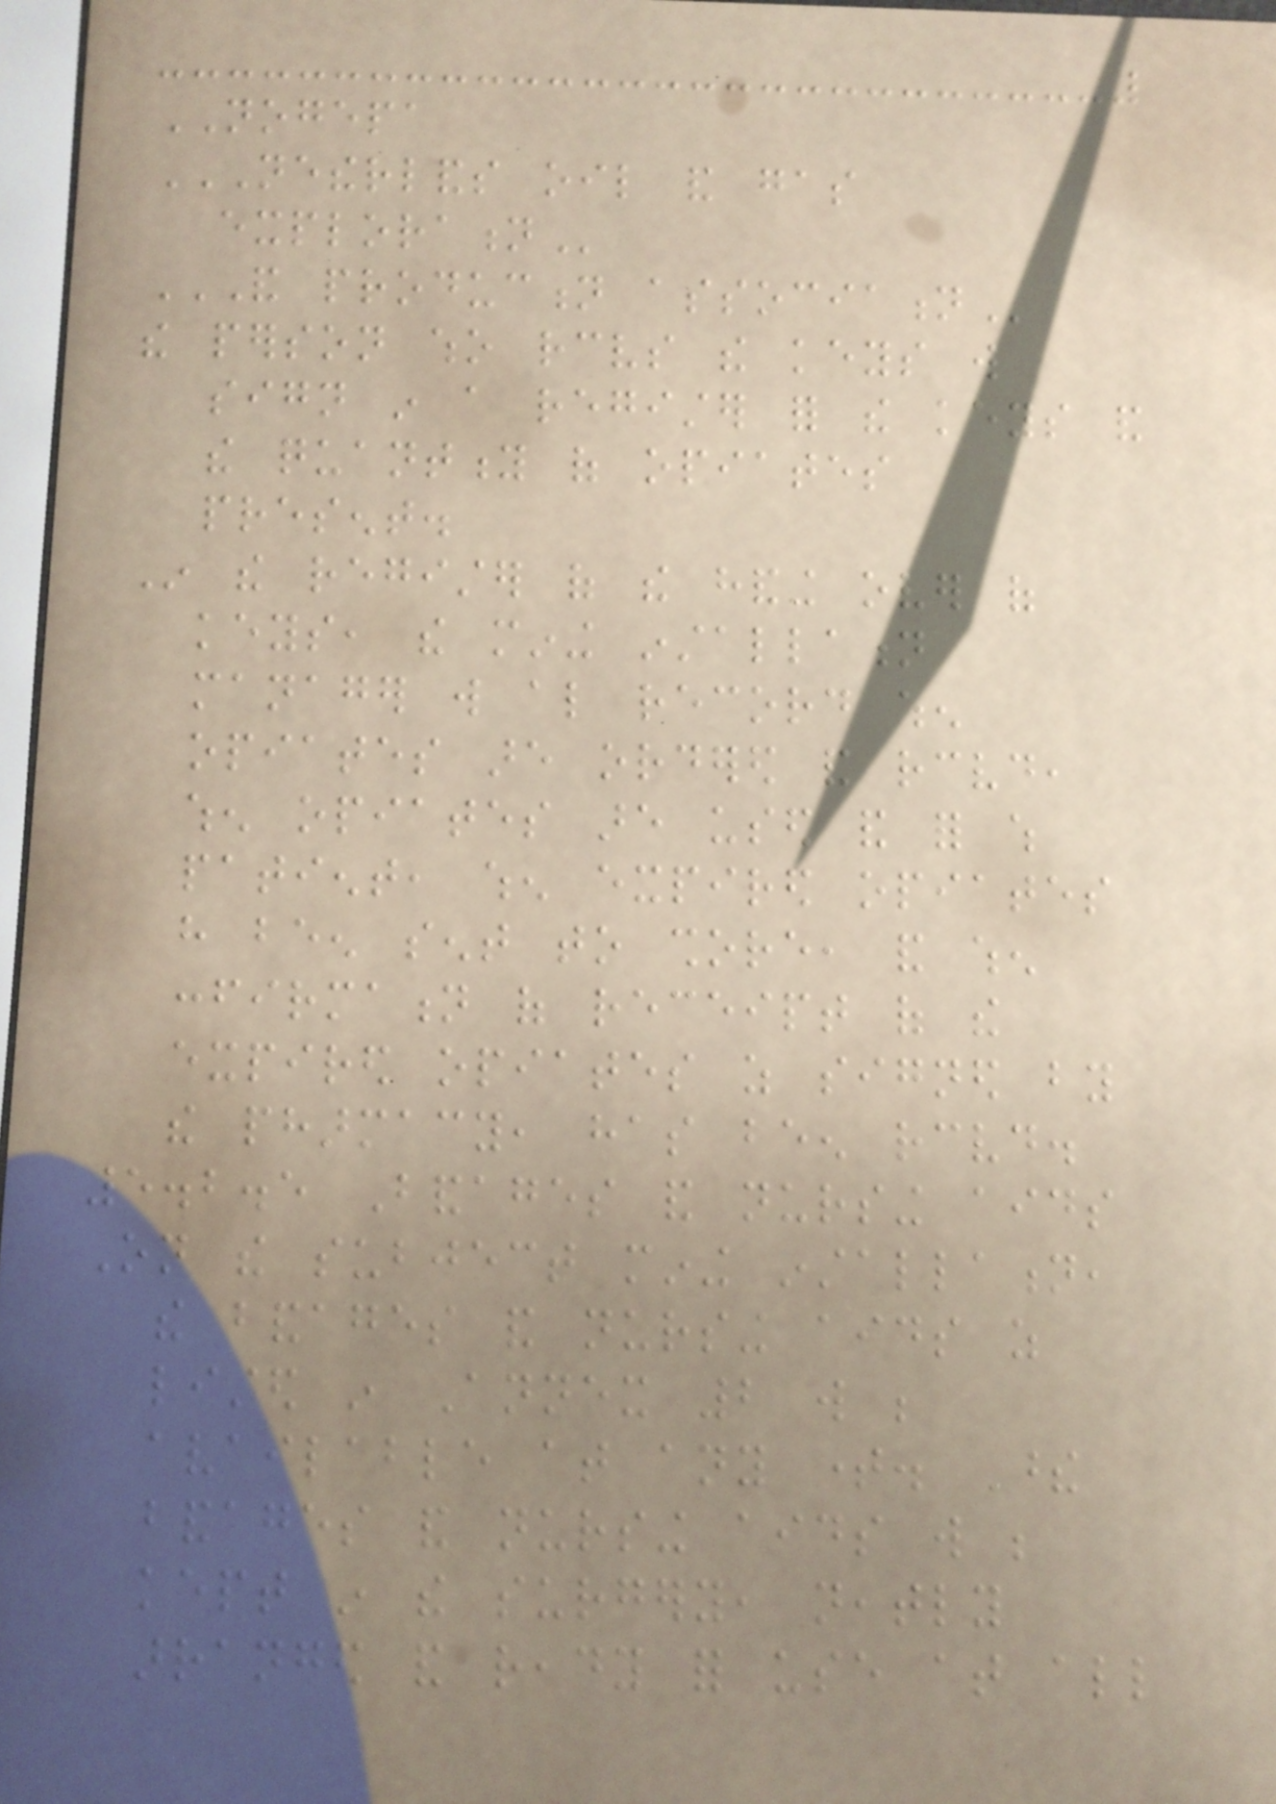NOGEPA
NETHERLANDS OIL AND GAS
EXPLORATION
AND PRODUCTION ASSOCIATION
the person who receives the keys will
sign in a register for the keys and
the quantity of opiates
present.
In the register of the handing over of
keys, the mining installation
manager will also record when
opiates are ordered and received,
when opiates are used and for which
patient, when expired opiates
have been sent to shore, and when
confirmation of receipt of the
expired opiates as signed by
the pharmacy, has been received.
5.2.5 Bandages and nursing aids
On the subject mining installation,
the bandages and nursing aids as
listed in Annex 2 will be
available at any time. These
bandages and nursing aids will be
kept in the surgery, neatly
arranged and ready for use at all
